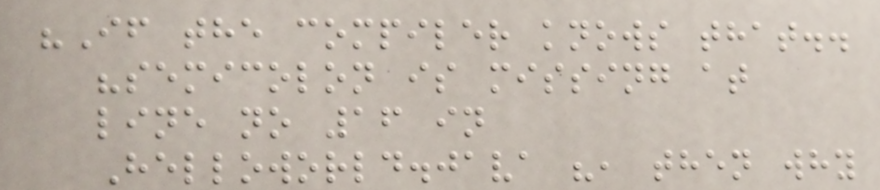"If the compiler knows that..
"semicolon is missing at
line no 16 in
Helloworld.java ", then why
